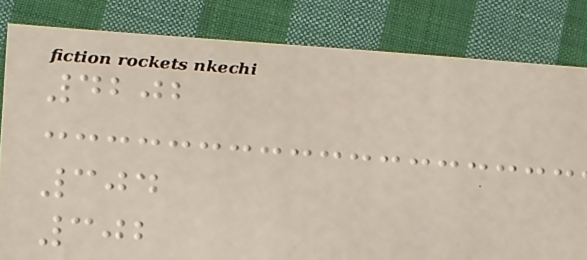4202
304
302
